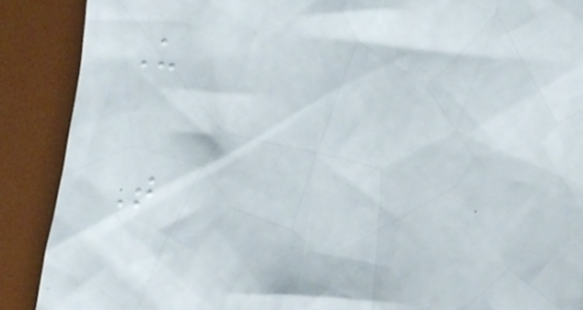U
T
